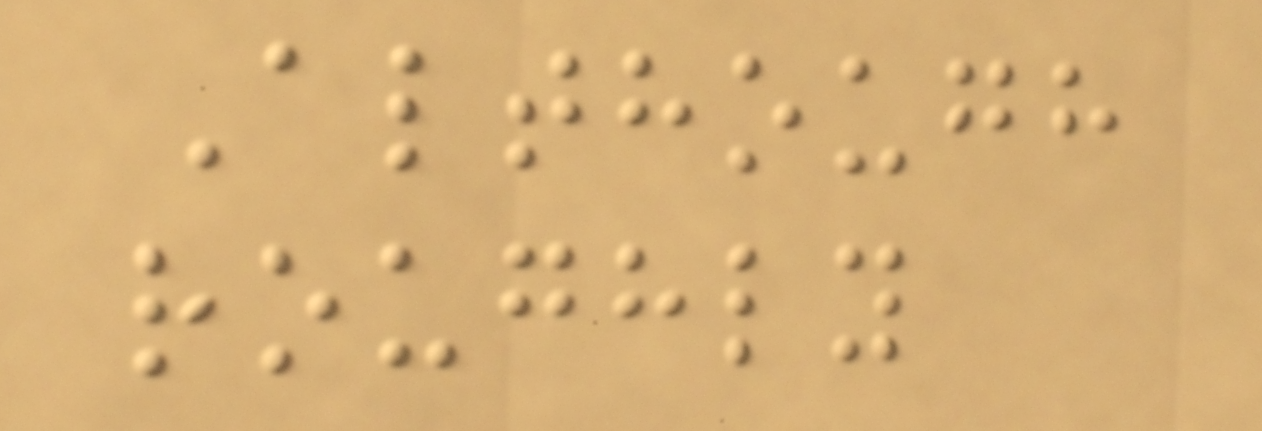Although
roughly
